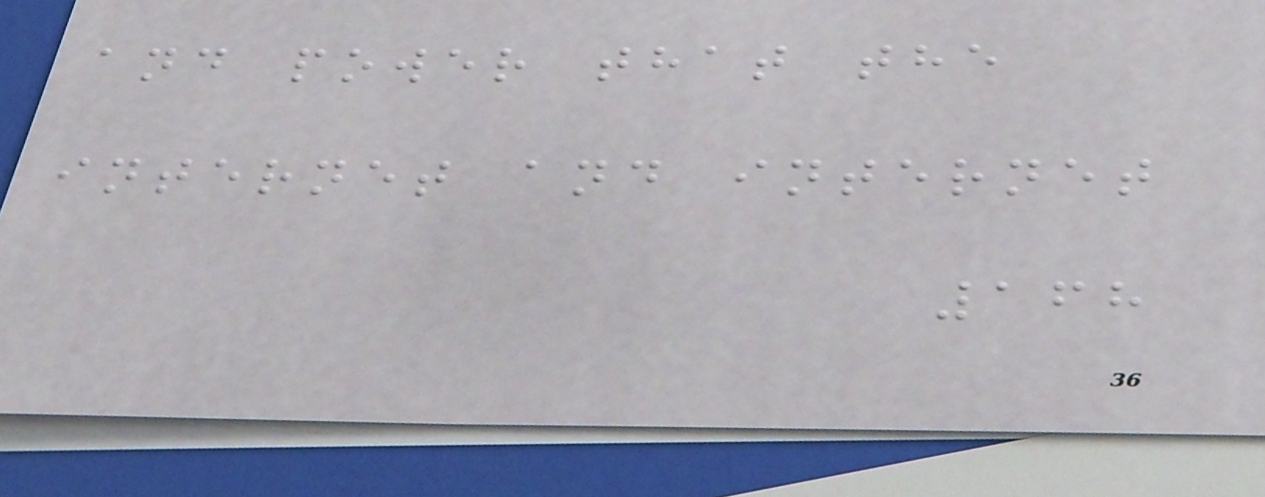and power that the
internet and internet
168
